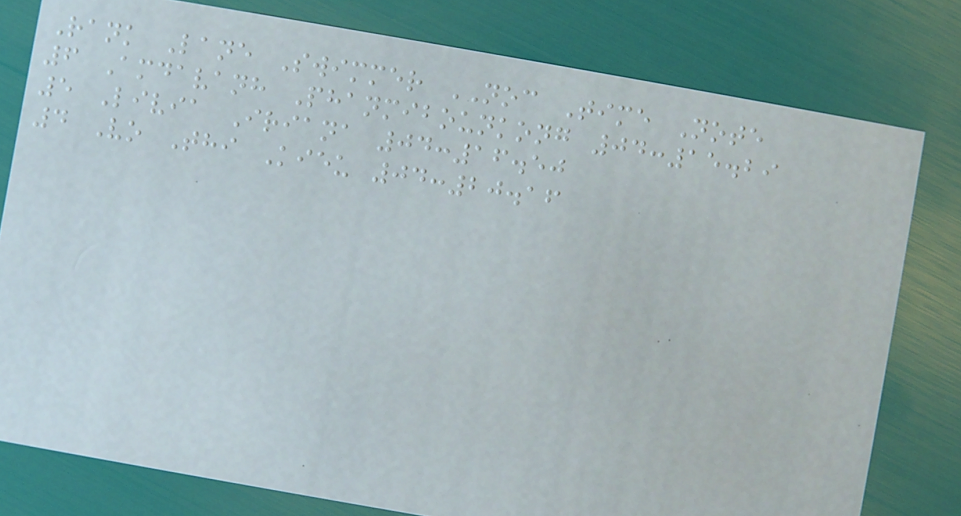Rank Lane Swimmer NOC Time Note
6 Amdavanh Phanmibounkong 04:15.29
5 Livia Iriana 04:16.50
4 Vo Thi Kieu 04:20.16
